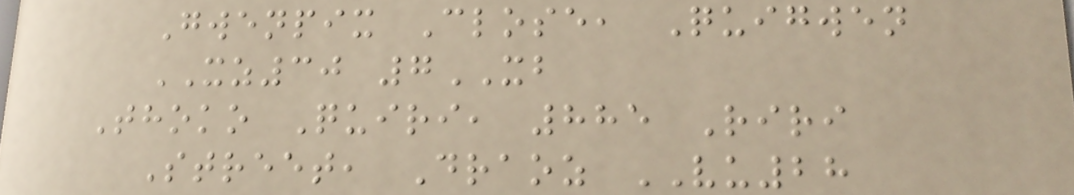Gwenpix Close, Quigwen
XZ30 7XB
Thoko Quiri, 885 Riri
Street, Draoz VU28
